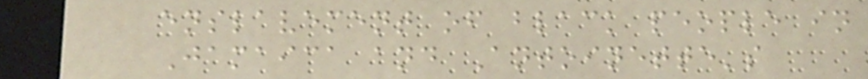enslavement of black people in
Jamaica and Antoinette's
